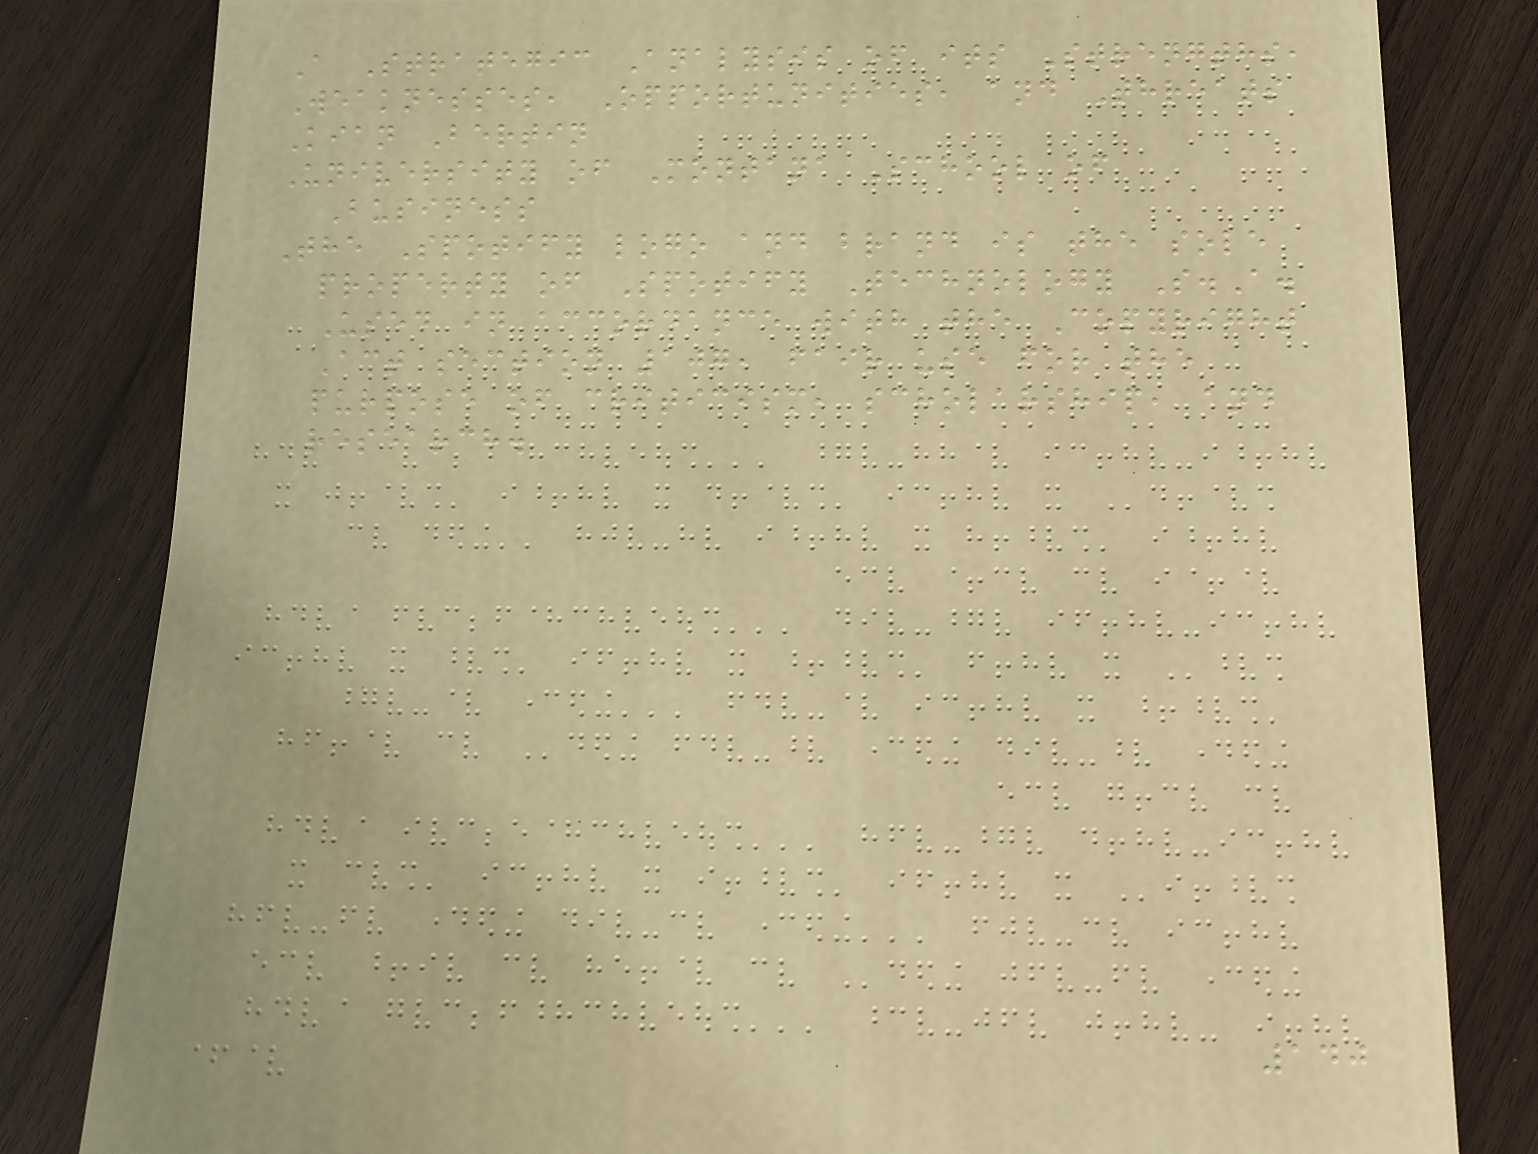A Strategic Analysis of its Strengths,
Weaknesses, Opportunities, and Threats
Kian Bertin
University of Montana School of
Business
The Spotify logo and brand is the sole
property of Spotify Technology S.A.
Used in accordance with the Copyright
Act section 107, fair use for the
purpose of criticism, scholarship, and
research.
140
